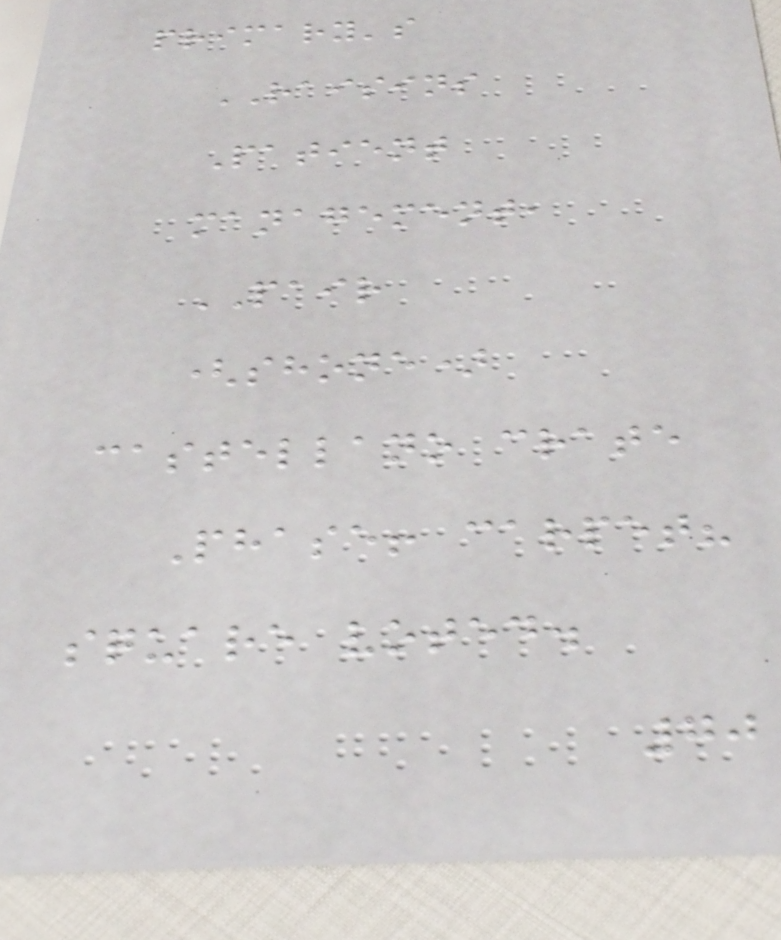primary's
RAISINS
Patient
management,
PAIR
(shone)
castellano crate
Phase! carpet?
square voted.
70
